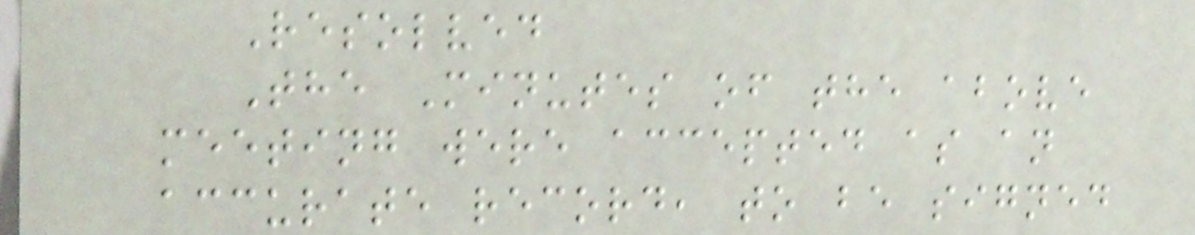Resolved
The Minutes of the above
meeting were accepted as an
accurate record, to be signed
